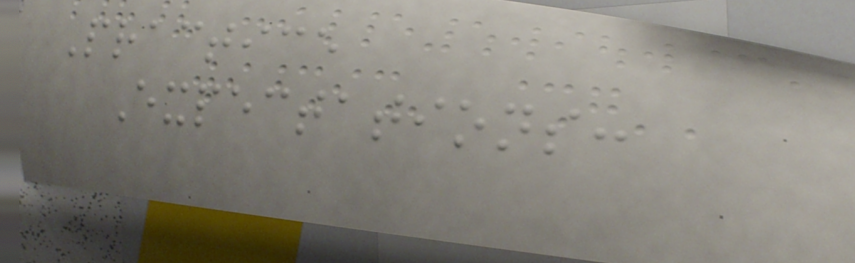Practice
Expectations:
